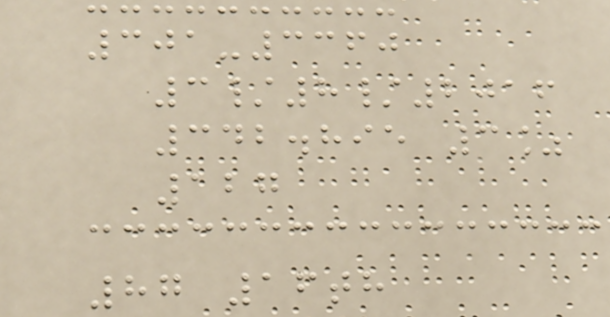301-3360
3/8/2016
342.895 3%
127
87 16th
